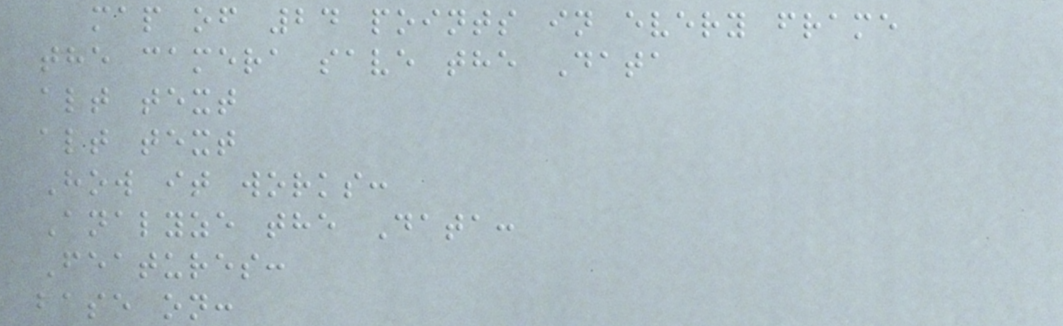map of 24 points in every frame
the camera save the Data
alt text
alt text
How it works:
Analyze the Data:
Features:
base on:
